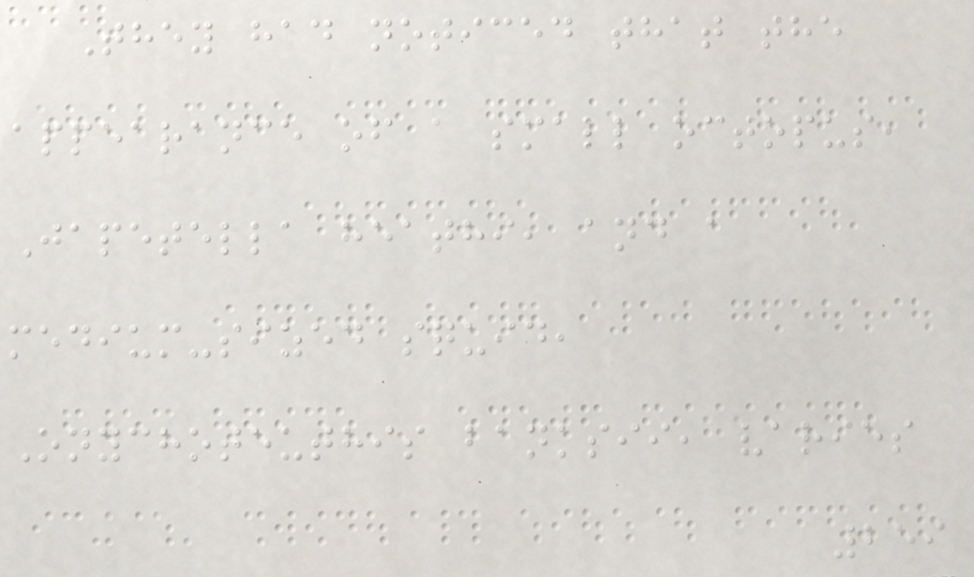They had noticed that the
appearance of a small octopus,
Japetella heathi, and a
medium-sized squid,
Onychoteuthis banksii, varies
259
